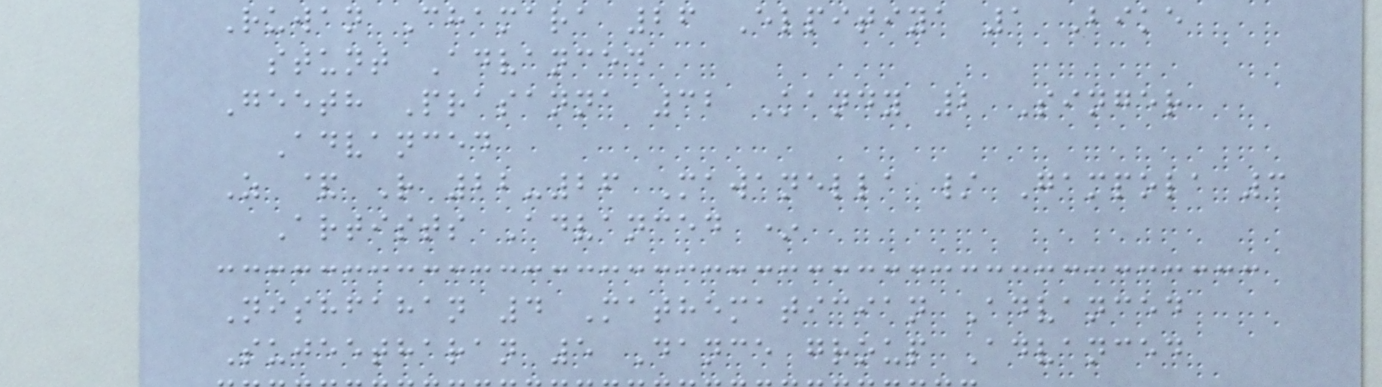Ruwan Chamara 26 Elpitiya 1 Bike
stunt Advanced
Geeth Prasanna 32 Kandy 2 Singer
Advanced
Z & R 22-26 Mawanella / Gampola 3
Artists Advanced *
Nishfahan 4 Mathematician Advanced
Sujeetharan 5 Dance group Advanced
